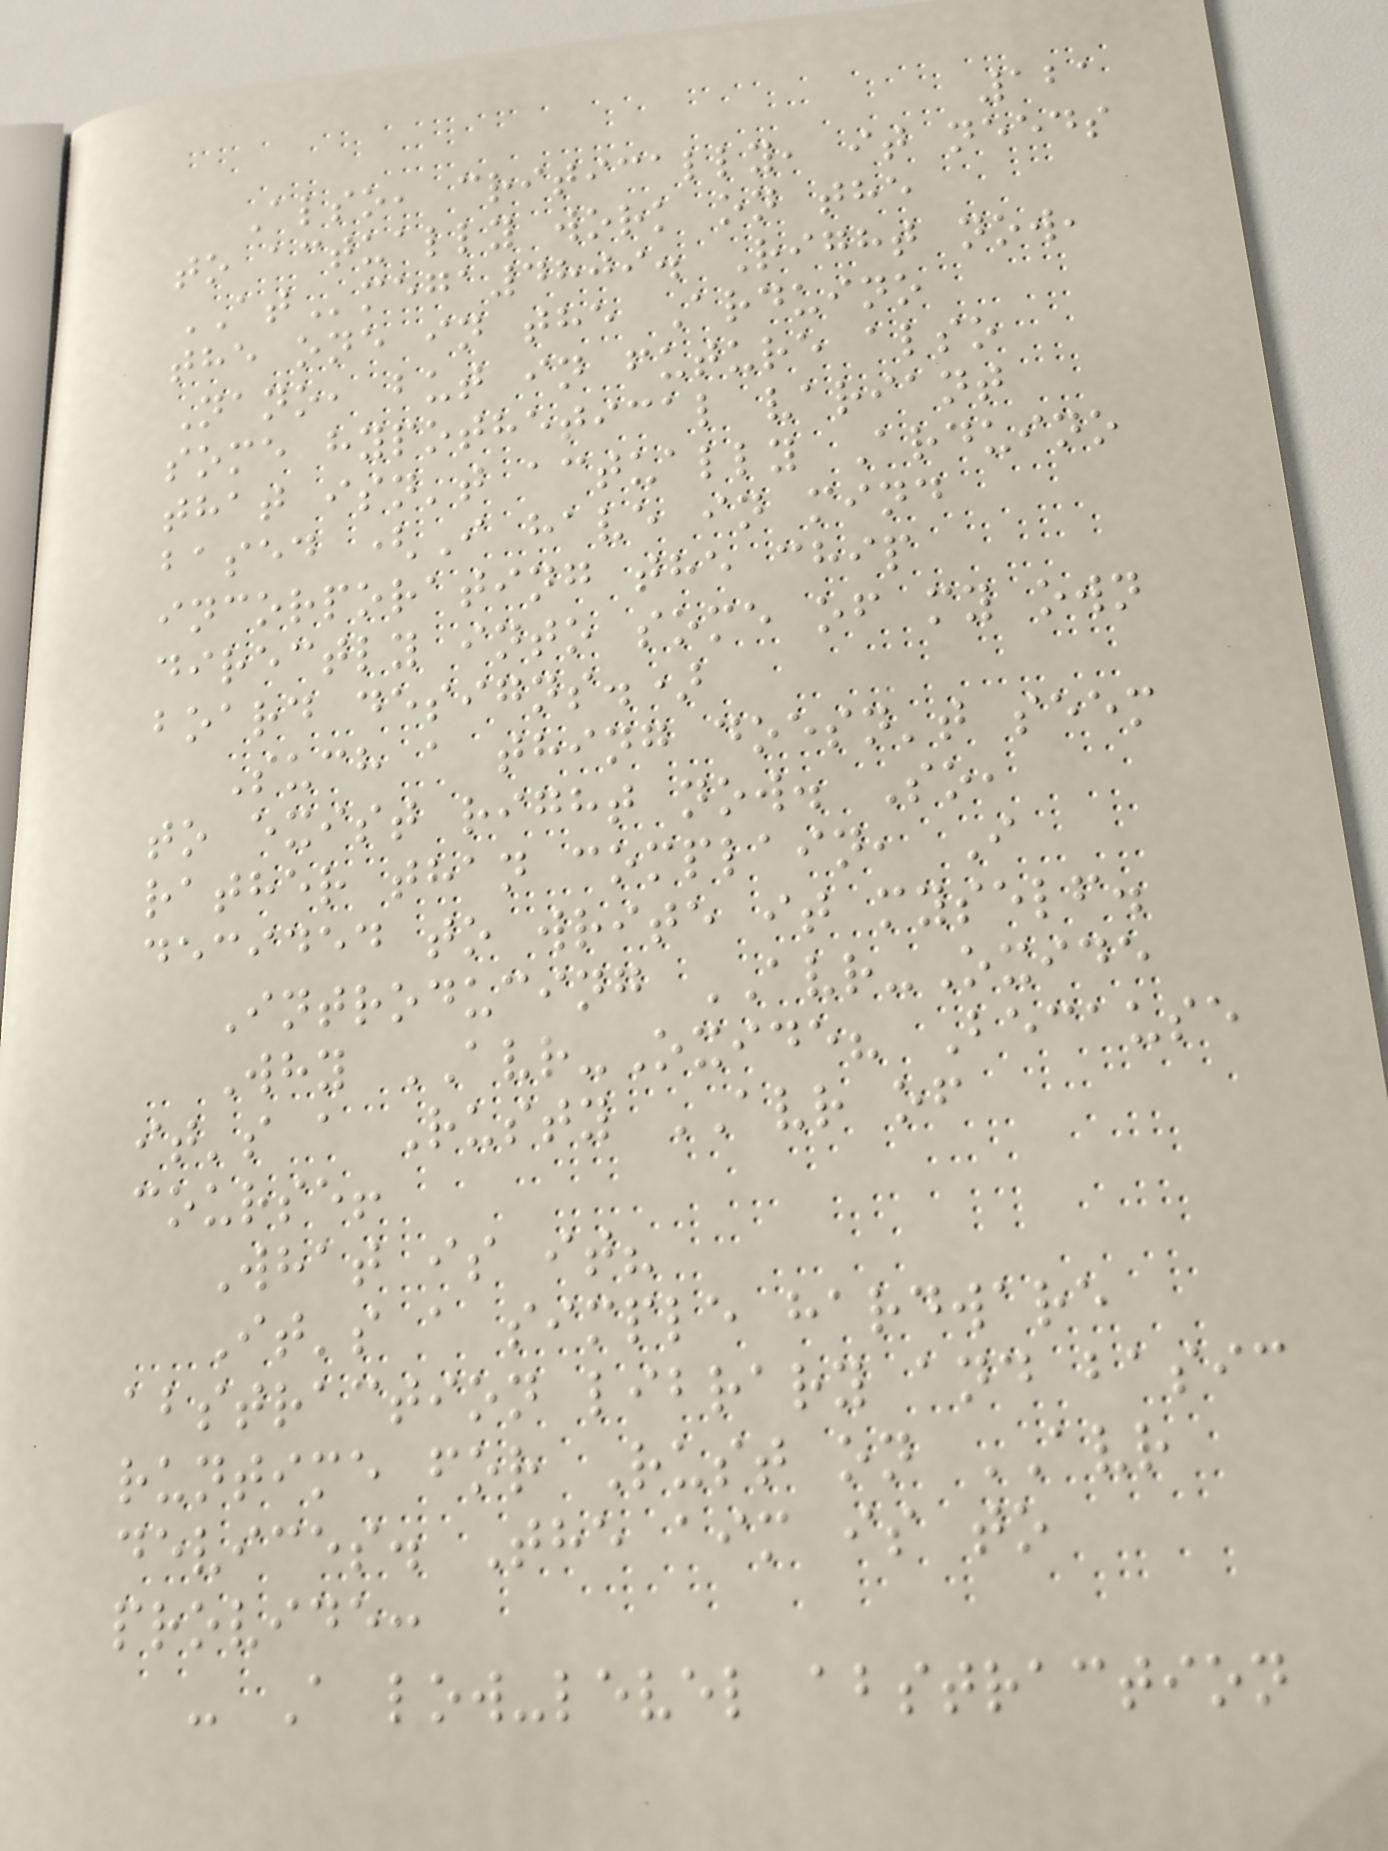121
Also, critically, it needs
to actually work on the
ATmega4809. Right now,
the one in the Arduino
Nano, but in future also
some hypothetical variant
that isn't actually Arduino
based (I have in mind
incorporating the chip
directly into some of my own
board designs.)
Such a thing doesn't seem
to exist right now. So,
rather than complain, I
decided to write it myself.
Introducing AVR-Oxide
Why AVR-Oxide? Because
it's a Rusty AVR of
course!
What is it?
It's a simple hardware
abstraction library and basic
runtime for Rust on AVR
devices. The aim is to
provide:
- A low-level abstraction
